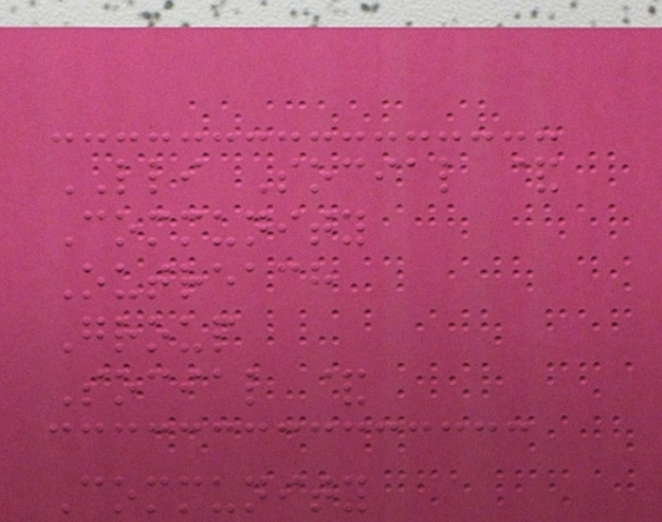LLI Social &
Community
Outreach
Group
Social &
Community
